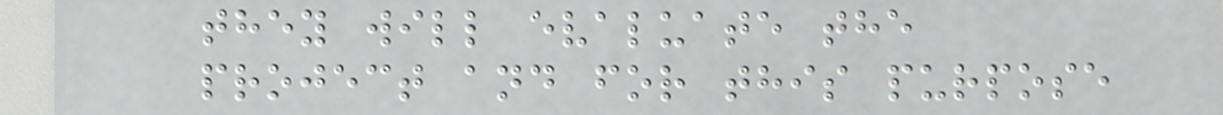they will evaluate the
project and for this purpose
